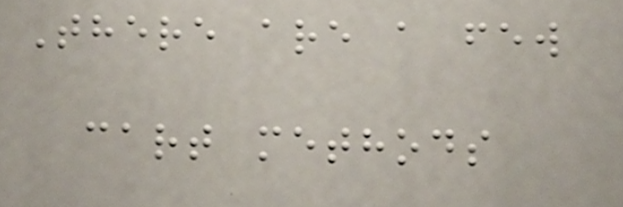There are a few
cart methods
